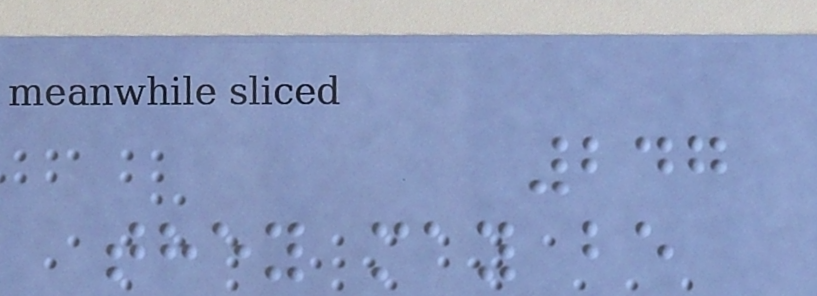247
they may be
